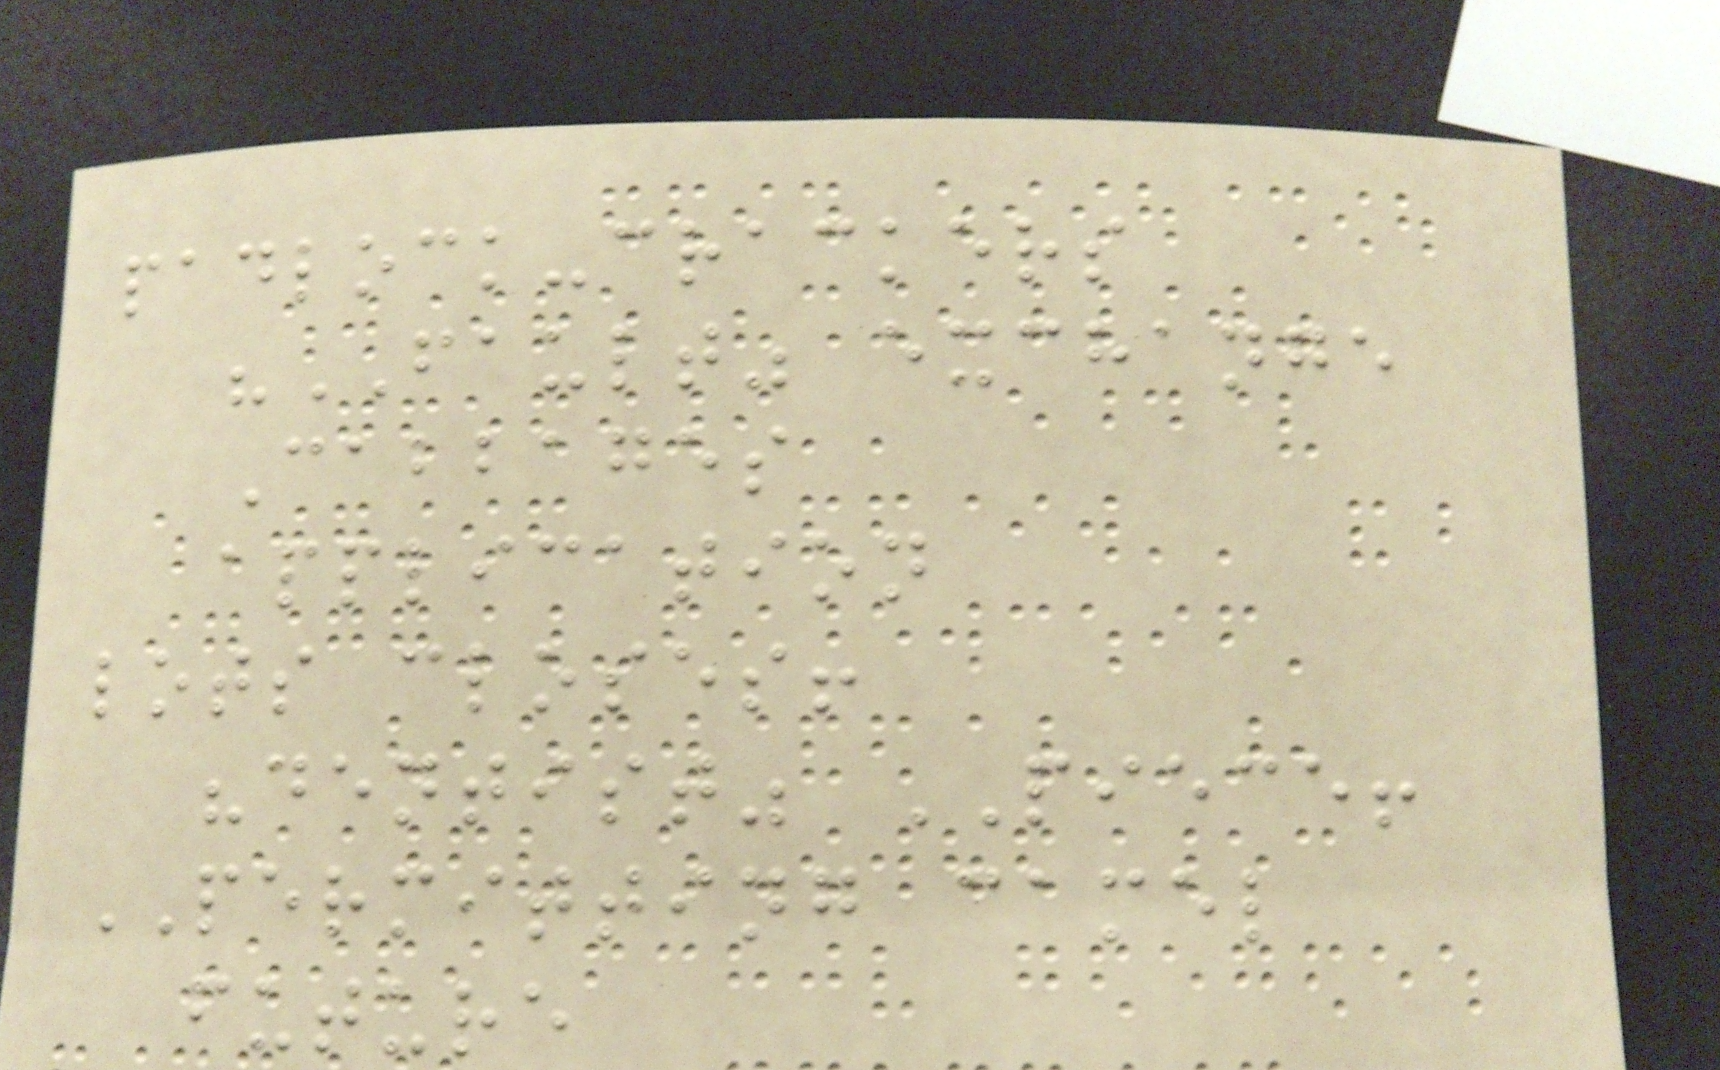padlock-crackers
"FAULT" exchange
Cabbages
application
lots closes!
"dentist" PIECE!
PERMITTING camel
future
